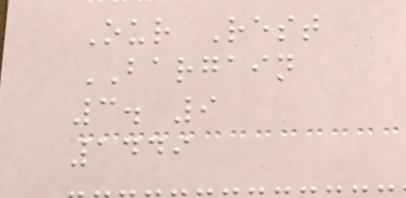Our Rest
BARGAIN
3. 9
1449
